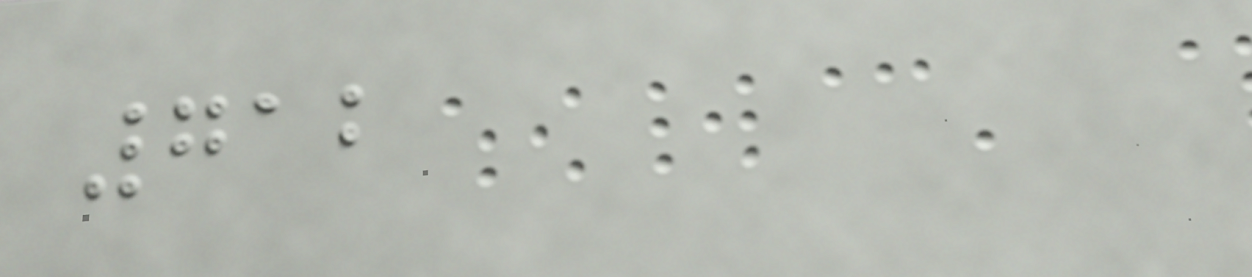712
